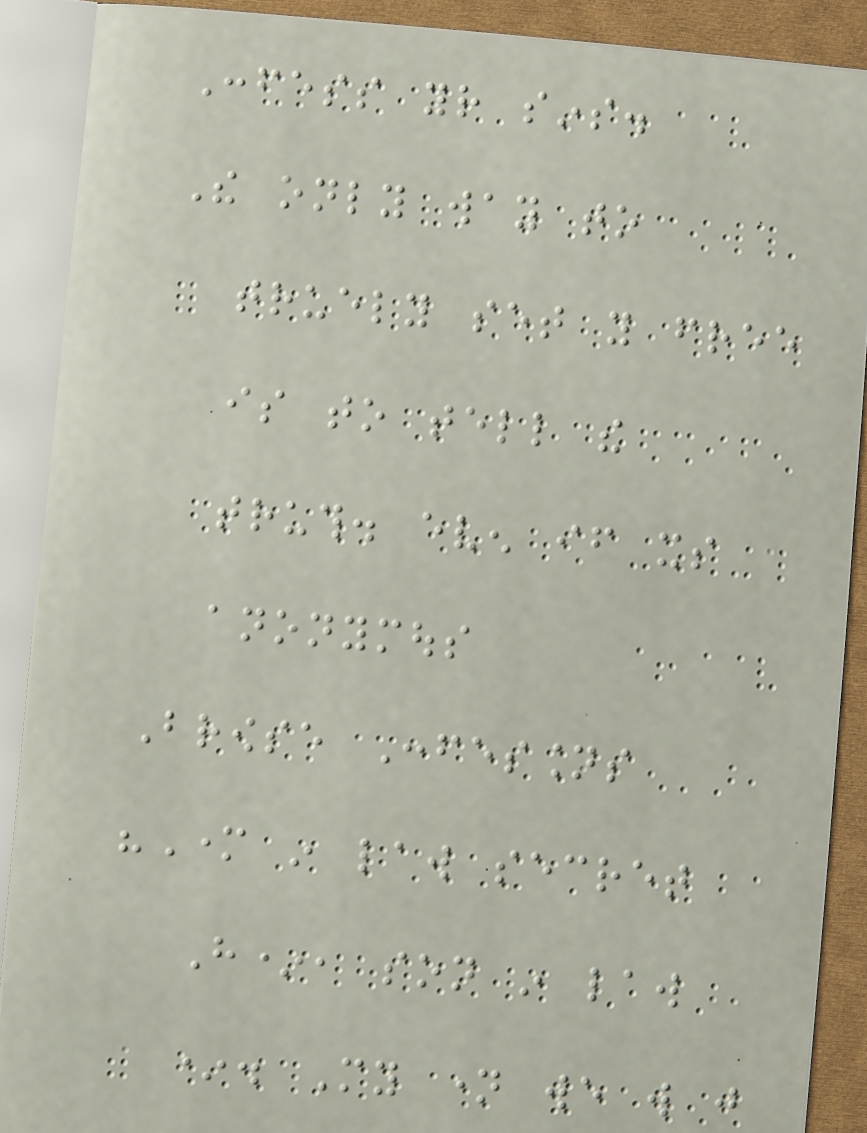Confess your sins.
The only way to
truely set you free
is to tell the
truth. even if its
anonymous
Browse Confessions
"Mother in law secret
H*, son in law
*. My name we will just
